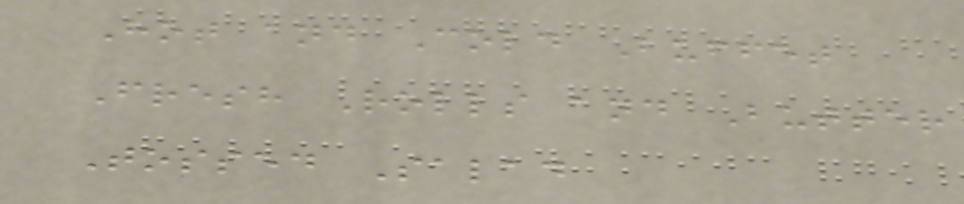Hot and Cold Buffet
Fresh Rolls and Butter
Tossed Salad
